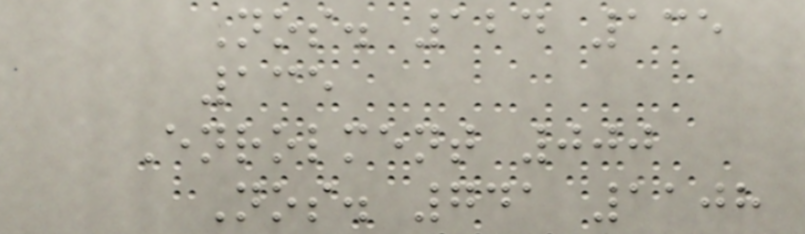Nos. 124 135
135
Enrolment 000
Nos. 741 1108
